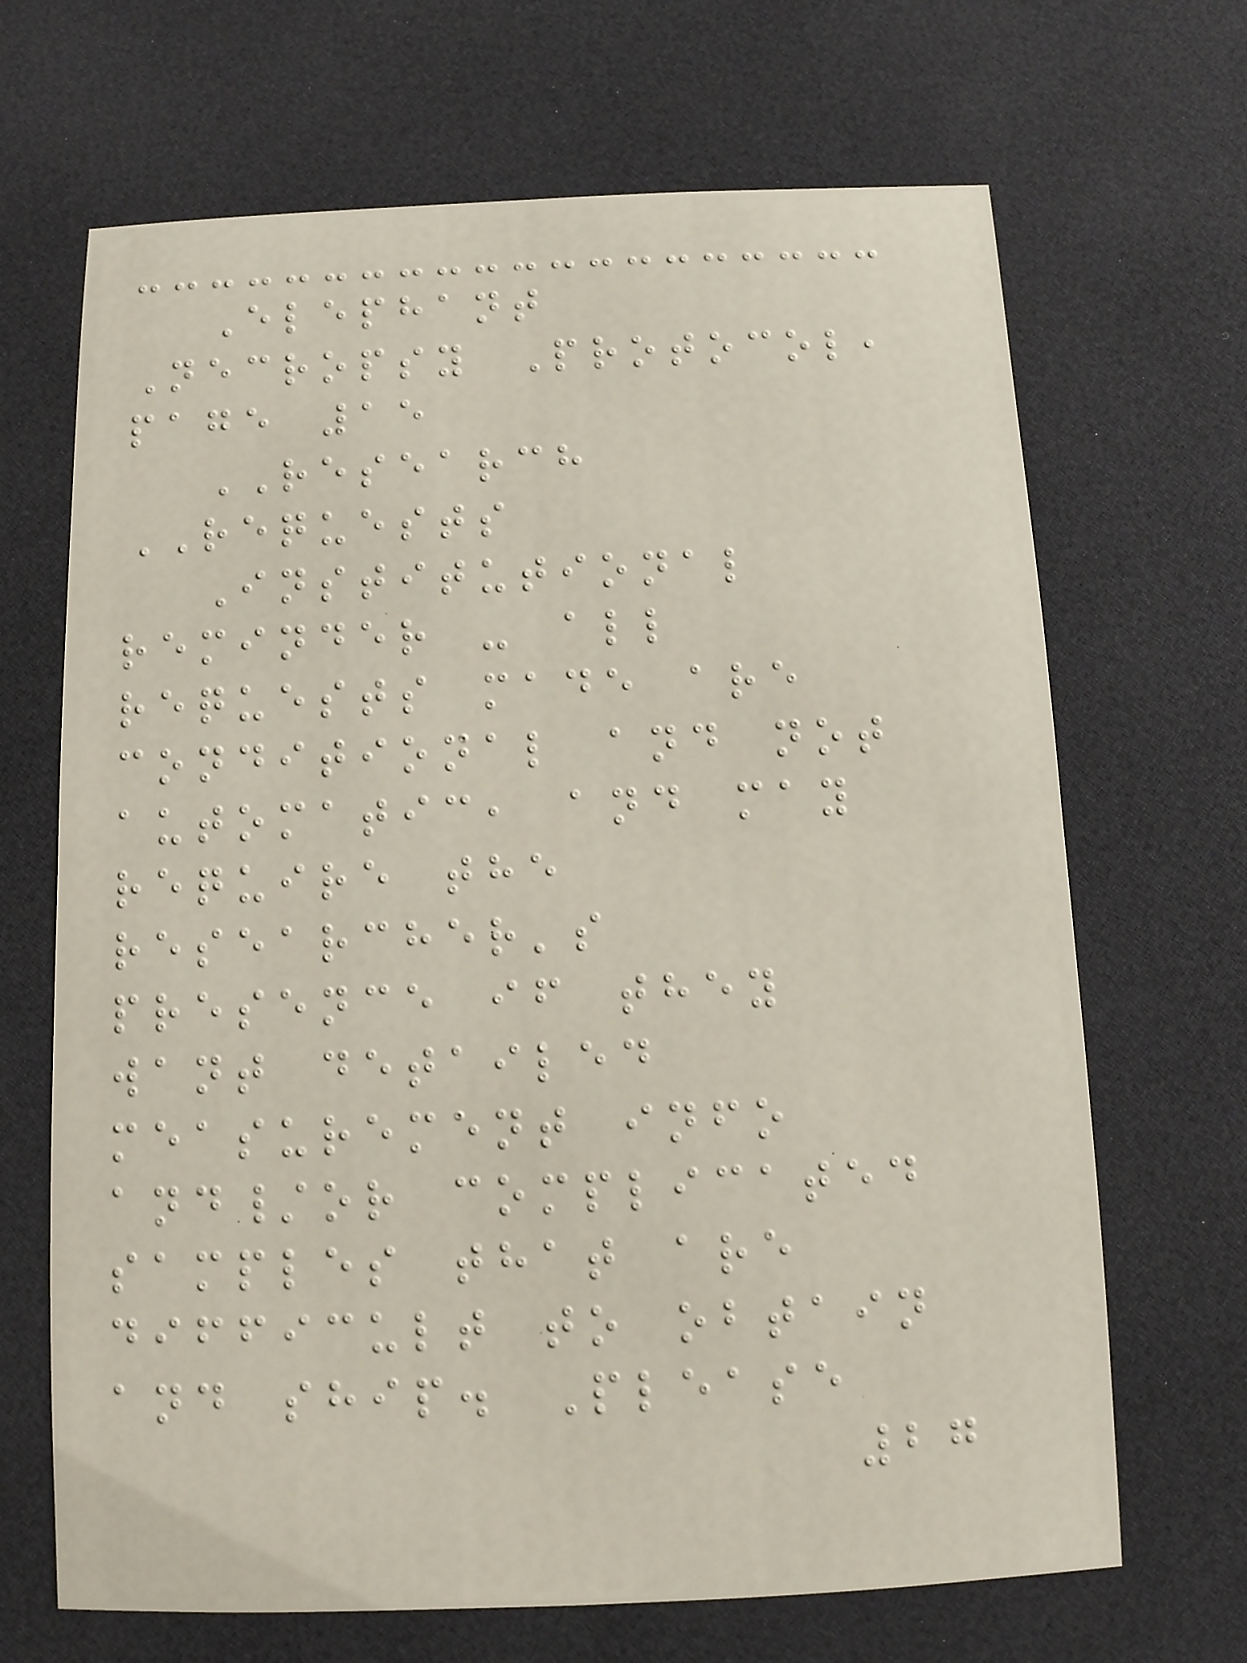Elephant
Necropsy Protocol,
page 15
RESEARCH
REQUESTS
Institutional
reminder - all
requests made are
conditional and not
automatic, and may
require the
researcher's
presence if they
want detailed
measurement info
and/or complicated
samples that are
difficult to obtain
and ship. Please
27
